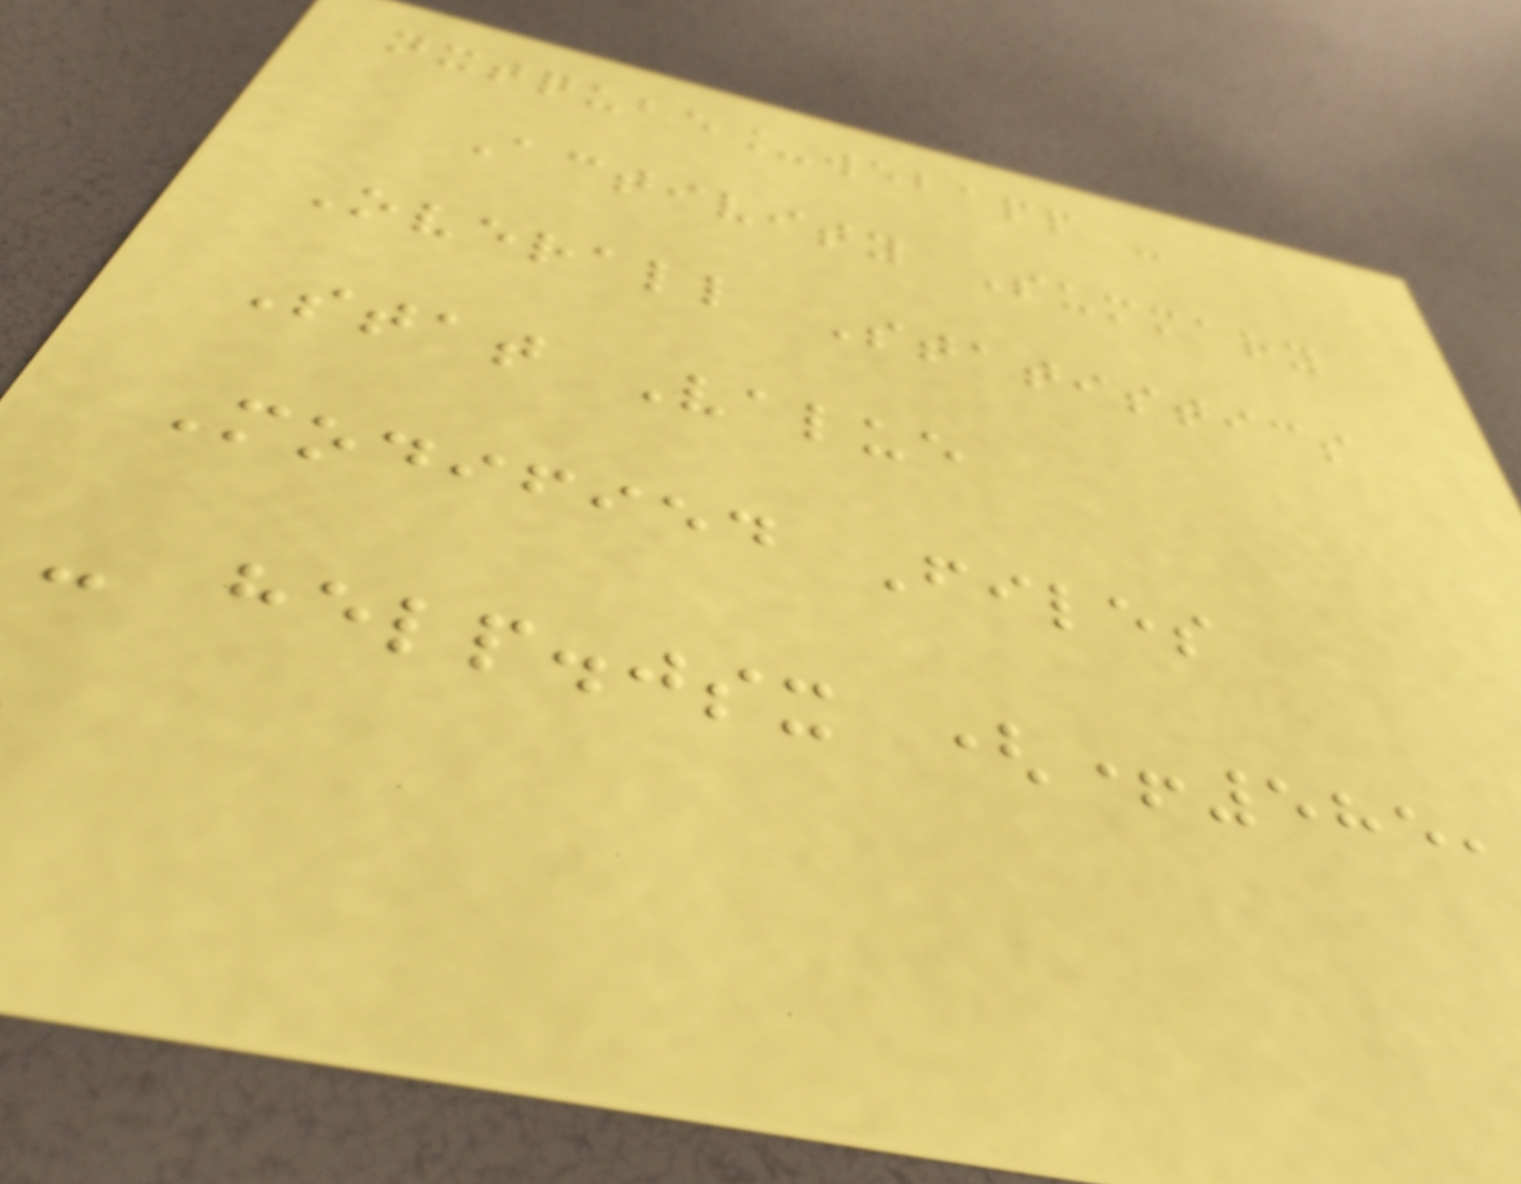nxtqube_webapp -
Activity Summary
Overall Statistics
Stat Value
Modified Files
- help.jsx (+585,
